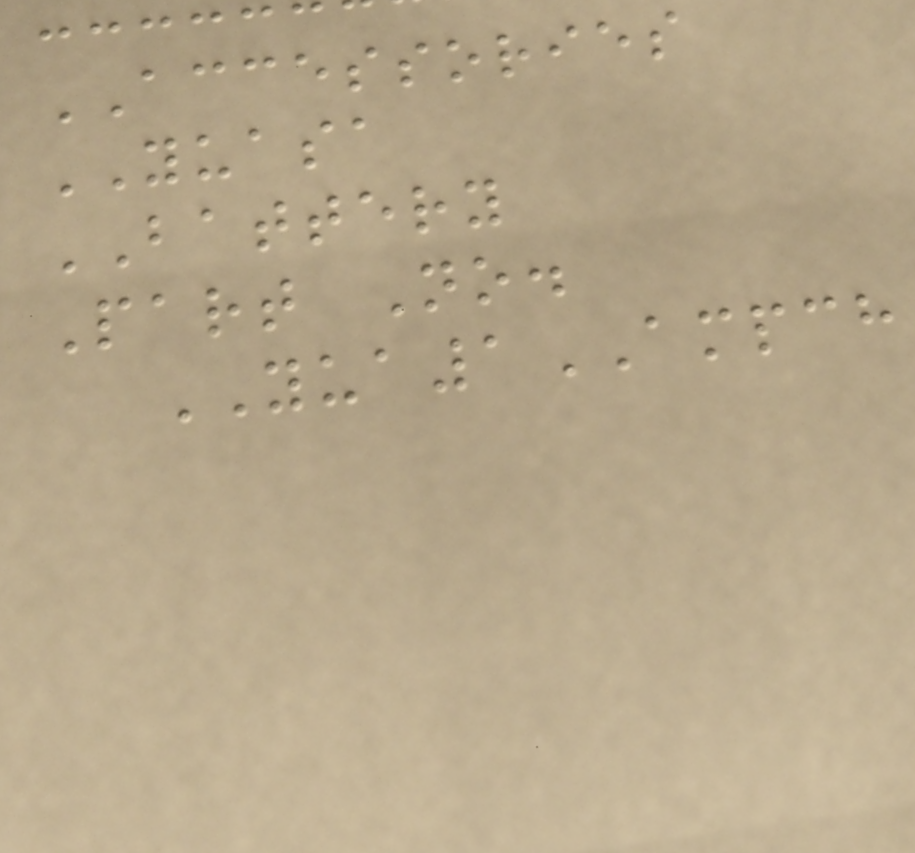ACCESSORIES
YUASA
BATTERY
Part No.
YUA1AMPCH
